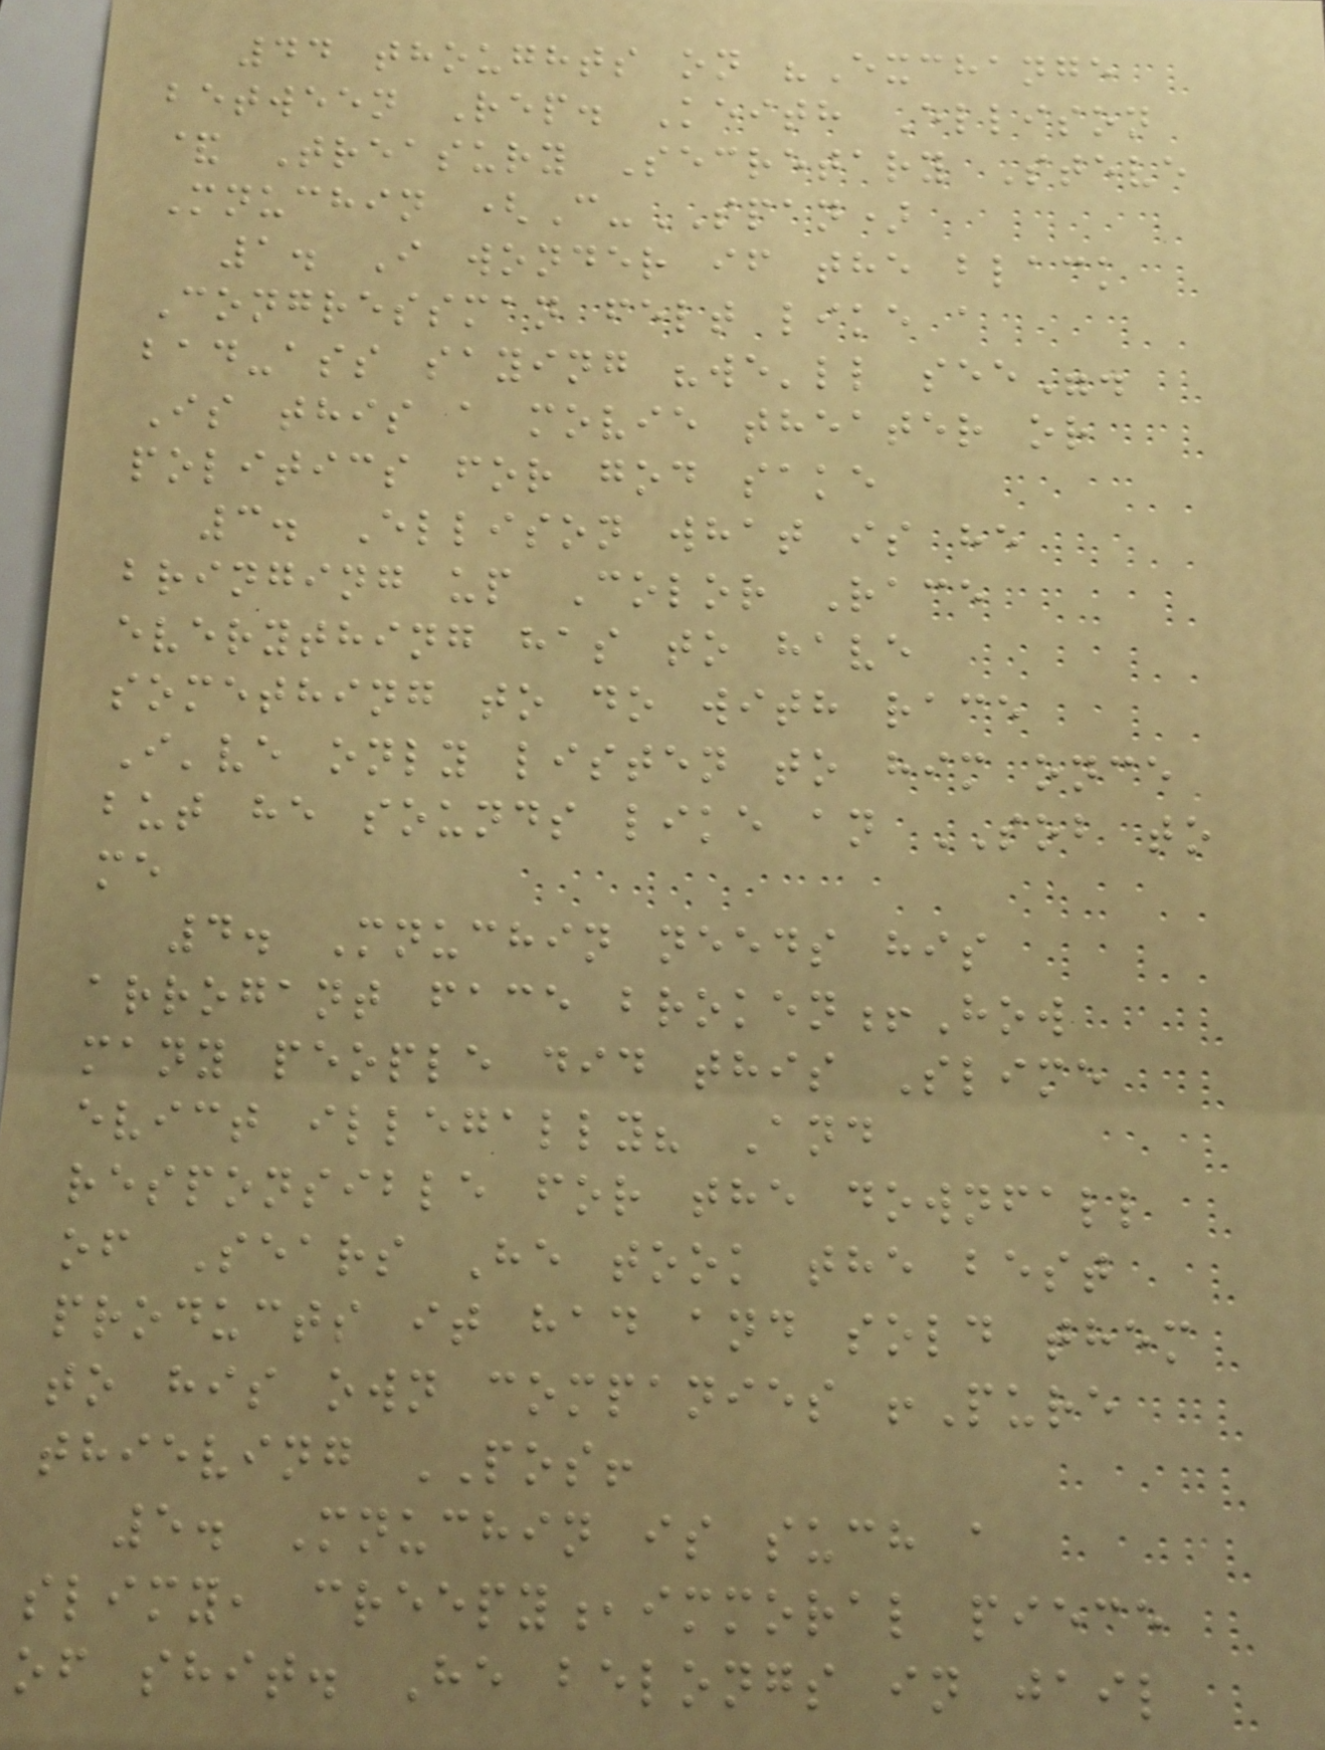44 thoughts on "Exchange
between Rep. Keith Ellison
& Treasury Secretary Steve
Mnuchin (C-SPAN)
1. I wonder if the black
Congressman felt like a
bad-ass saying "we'll see".
Is this a movie theater or
politics for god sake
3. Ellison what is he
bringing up Color Race
everything has to have
something to do with race
I've only listen to him once
but he sounds like an SOB to
me
4. Mnuchin needs his
arrogant face broken!How
many people did this Slime
evict illegally? And
responsible for the downfall
of Sears He took the best
products it had and sold them
to his own companies !Pure
thieving POS!
5. Mnuchin is such a
slimy, creepy,immoral piece
of shit. He belongs in jail
